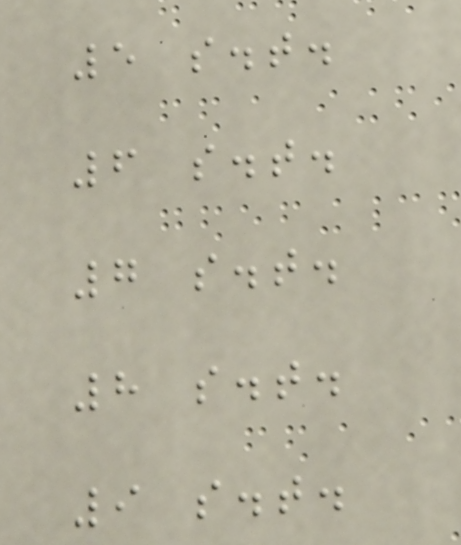5 s.t.
6 s.t.
7 s.t.
8 s.t.
9 s.t.
